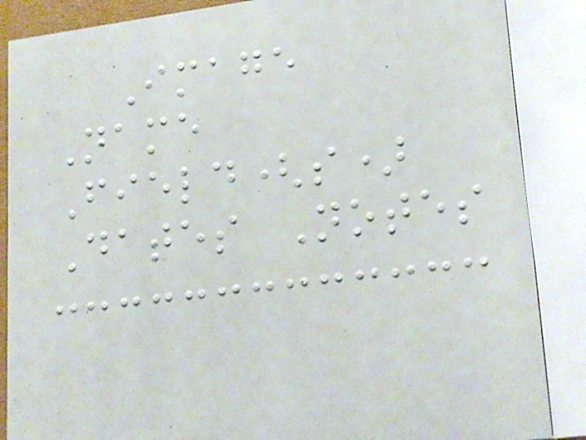Image
Name
Field(s)
Dates Notes
